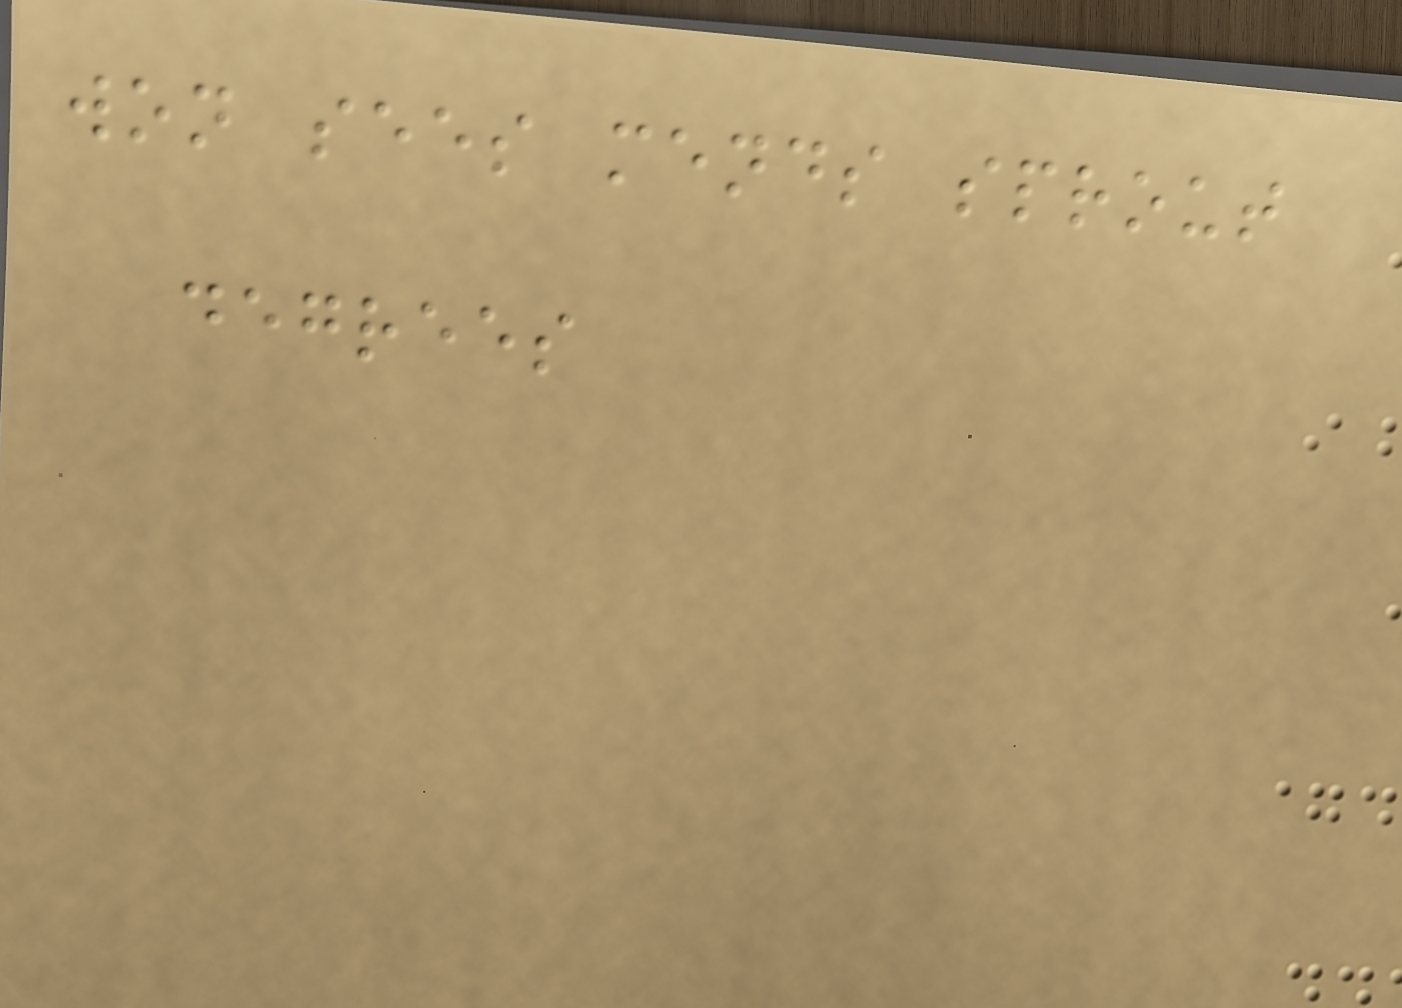won sees mends sprout
degrees
